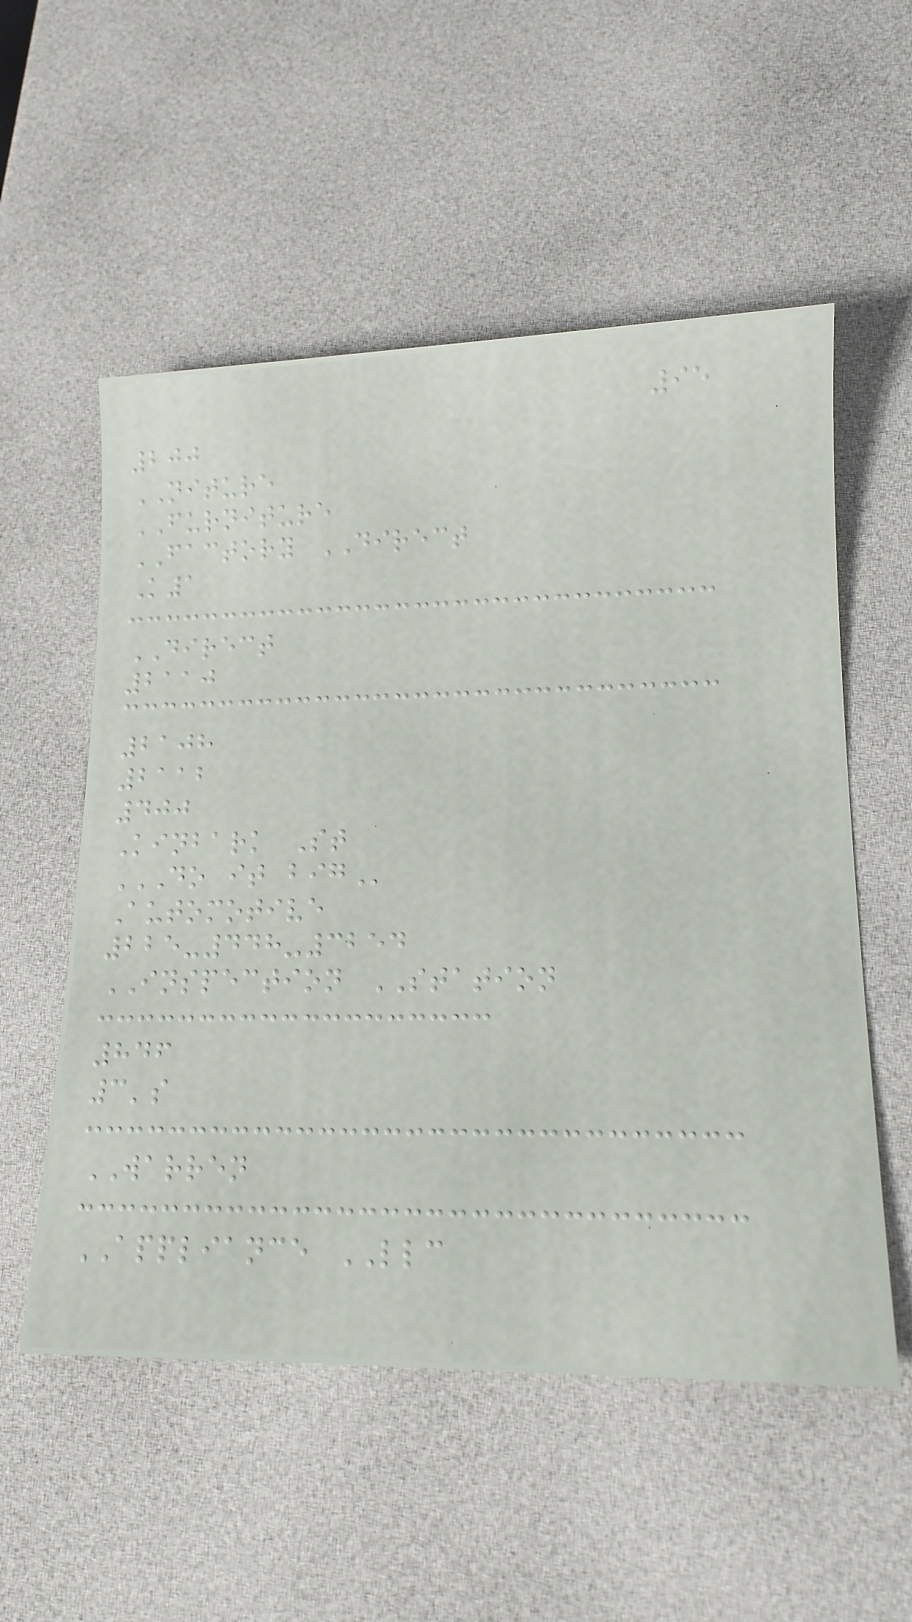95
200
NITURE
FURNITURE
FACTORY DIRECT
K1
DIRECT
2110
2108
2112
400
Kinbark St
DO IT BIG
Automotive
225-448-3254
INSPECTION STATION
846
3's
WARREN
APPLIANCE LLC
